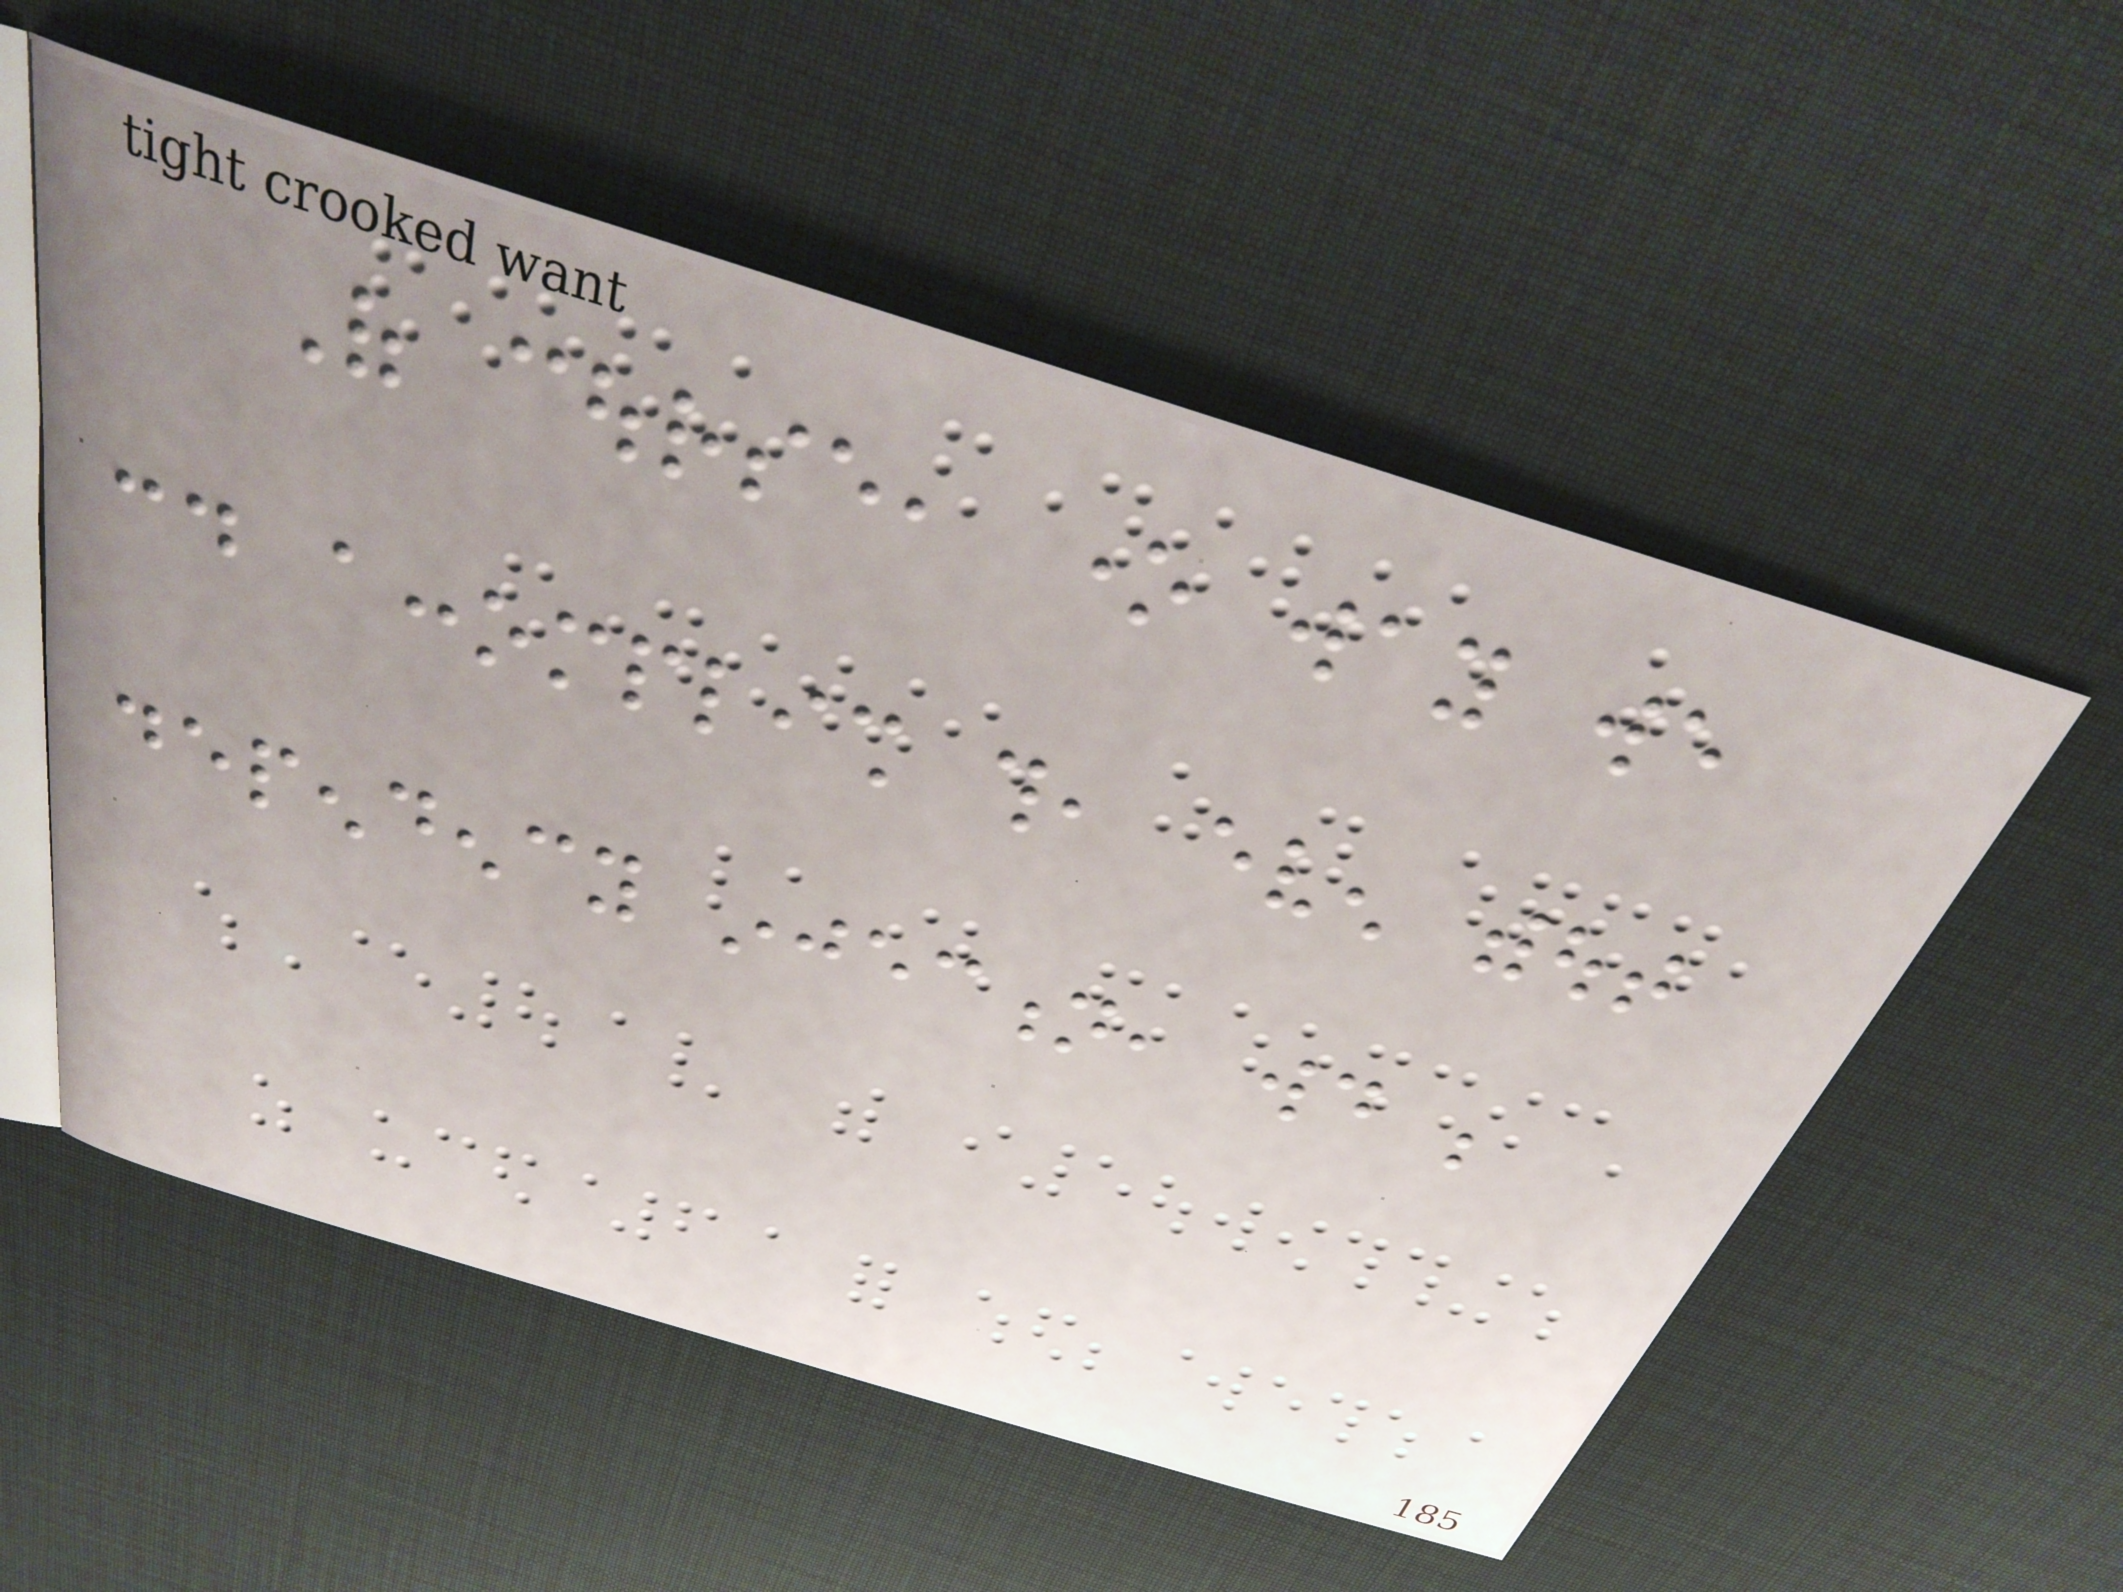Of course, one way we
could accomplish this, even without
dependency injection, would be
